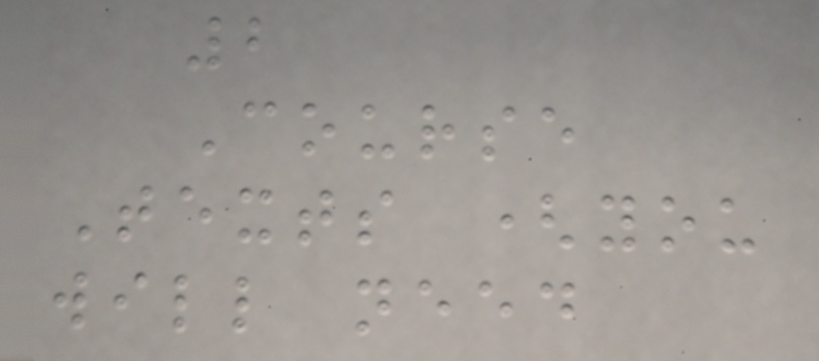2
Course
Texts (you
will need
